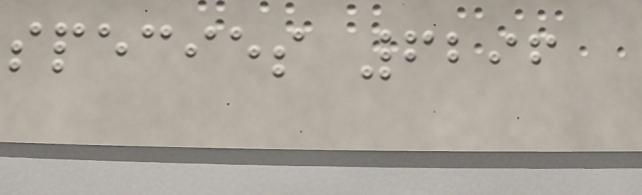species 6296
